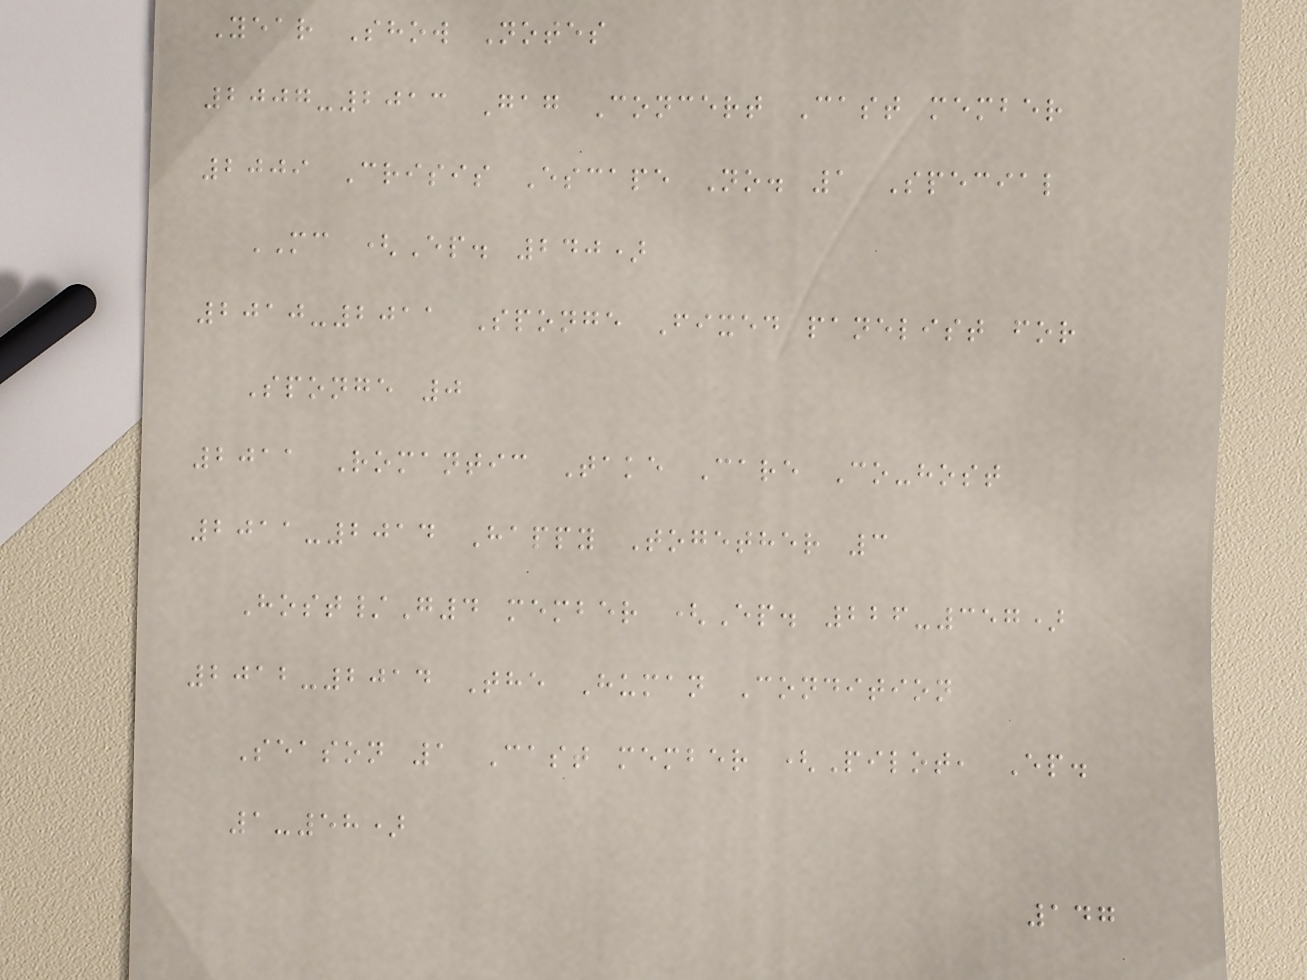Year Show Notes
2007-2013 Gag Concert Cast member
2009 Crisis Escape No. 1 Special
MC (Ep. 240)
2010-2011 Sponge Fixed panelist for
Sponge 0
2011 Romantic Take Care Co-host
2011-2014 Happy Together 3
Host/G4 member (Ep. 226-357)
2012-2014 The Human Condition
Season 1 Cast member (Pilot, Ep.
1-58)
147
